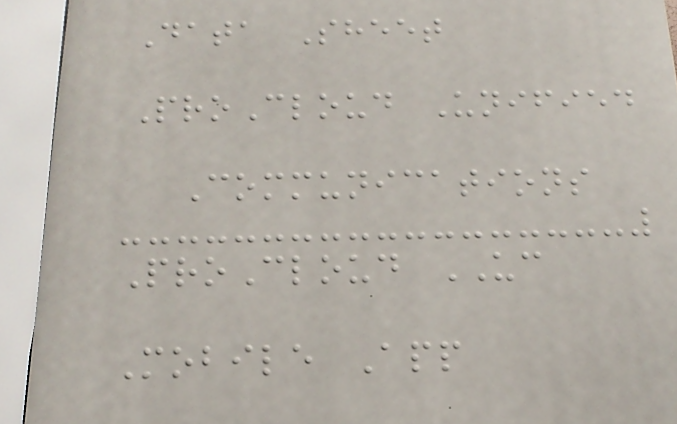Data Sheet
ProCloud Unified
Communications
ProCloud UC
Mobile App
